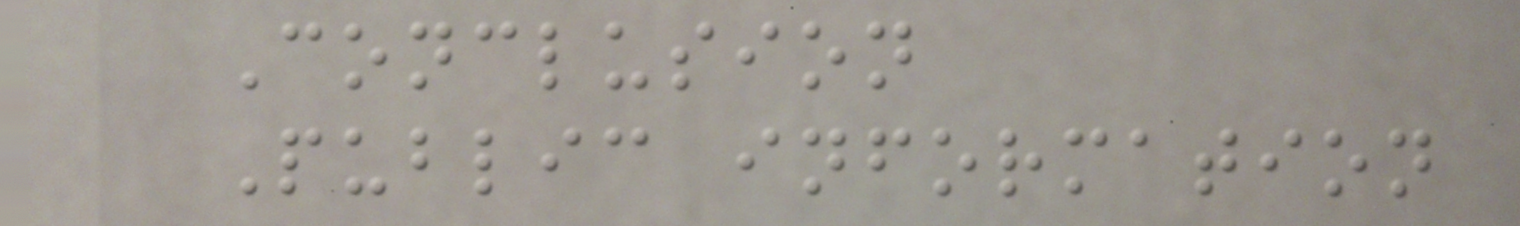Conclusion
Public information
